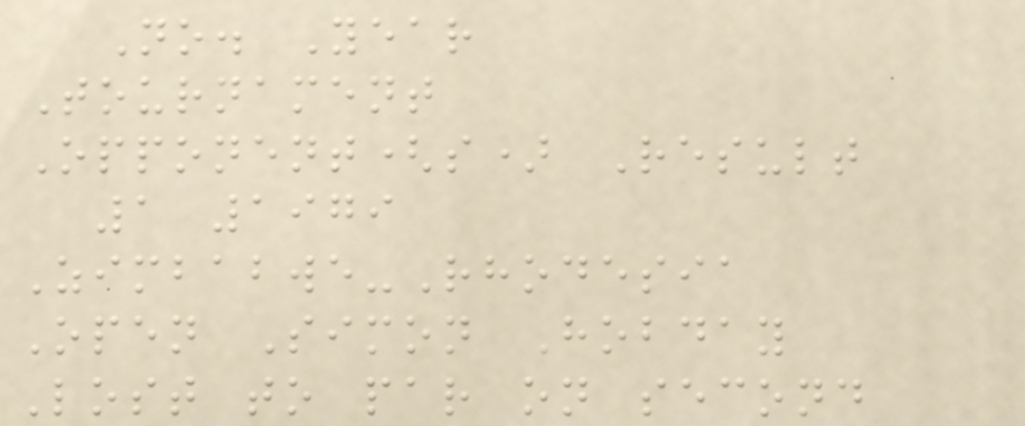No. Year
Tournament
Opponent(s) Result
1 1979
Zimbabwe-Rhodesia
Open Simon Hobday
Lost to par on second
